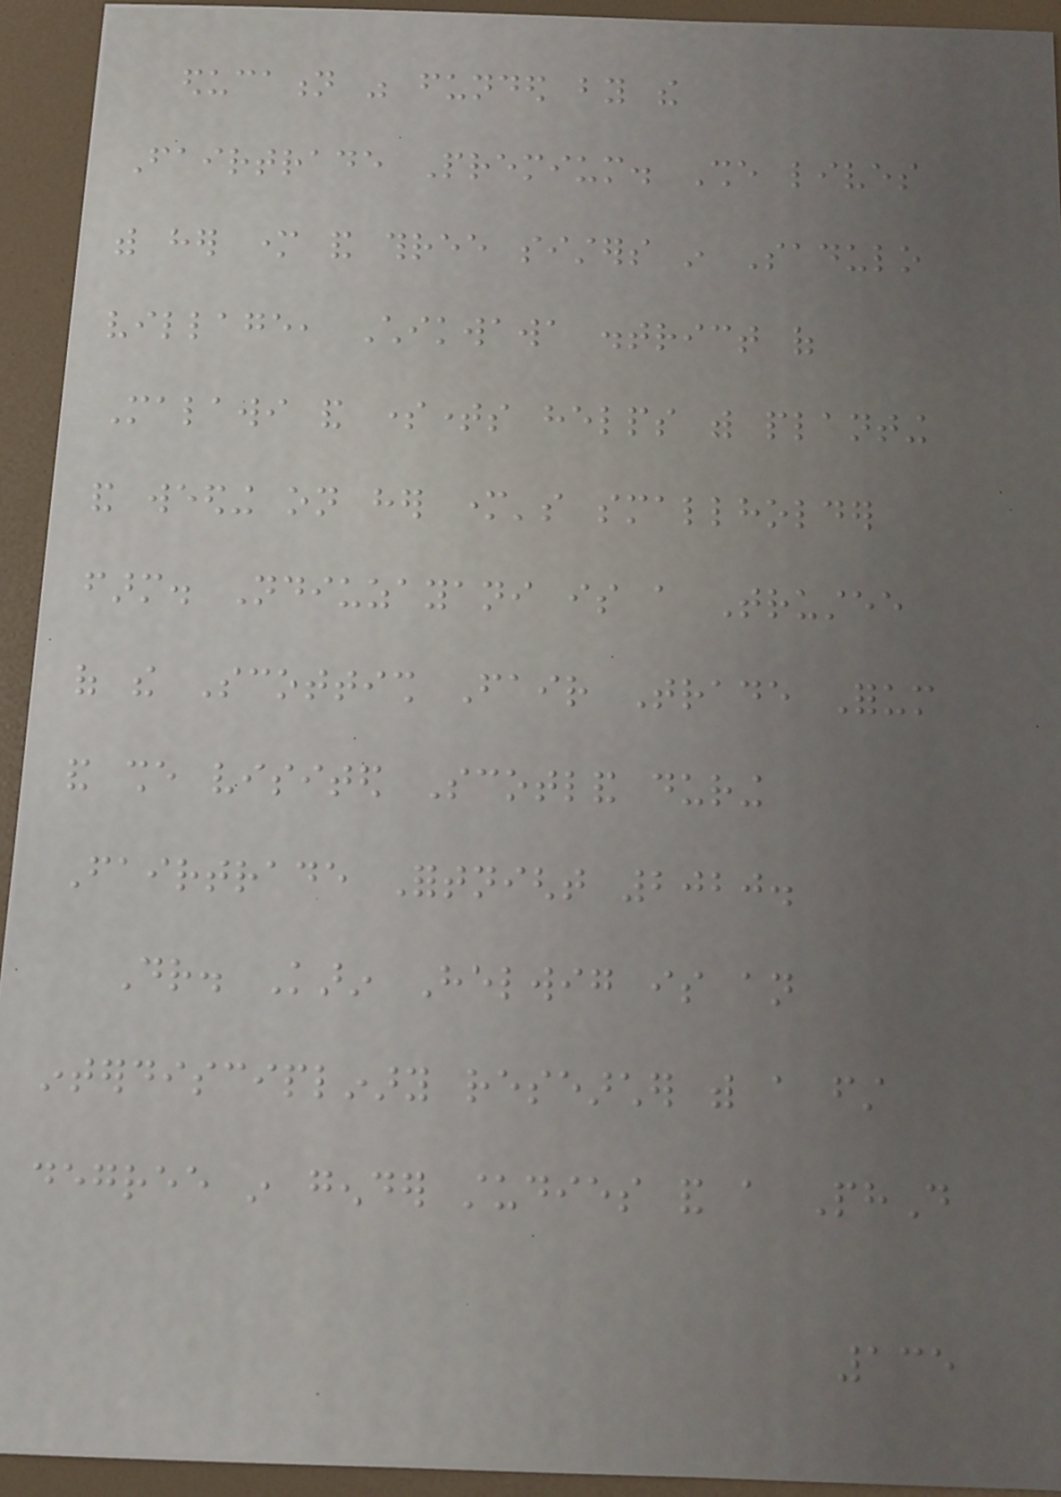education was funded by the
Fairtrade Premium. She lives
with her mother and three sisters in Sadulo
village, Chikwawa district of
Malawi and sometimes helps with planting
and weeding on her mother's smallholder
farm. Ndiuzayani is a Trustee
of the Scottish Fair Trade Forum
and she visited Scotland during
Fairtrade Fortnight 2020.
Dr. Karin Helwig is an
interdisciplinary researcher with a first
degree in gender studies and a PhD
135
